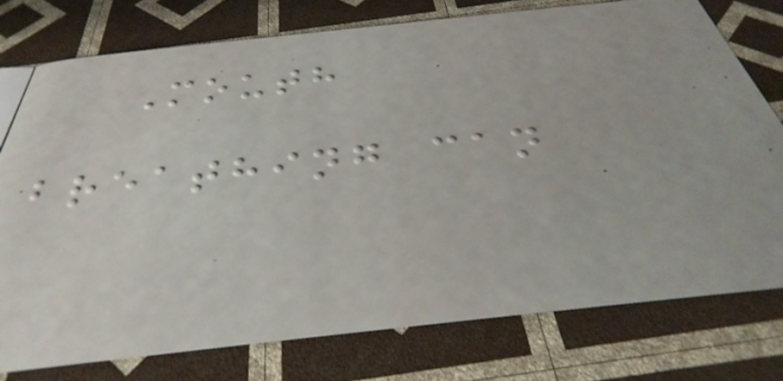Mouth
breathing can
